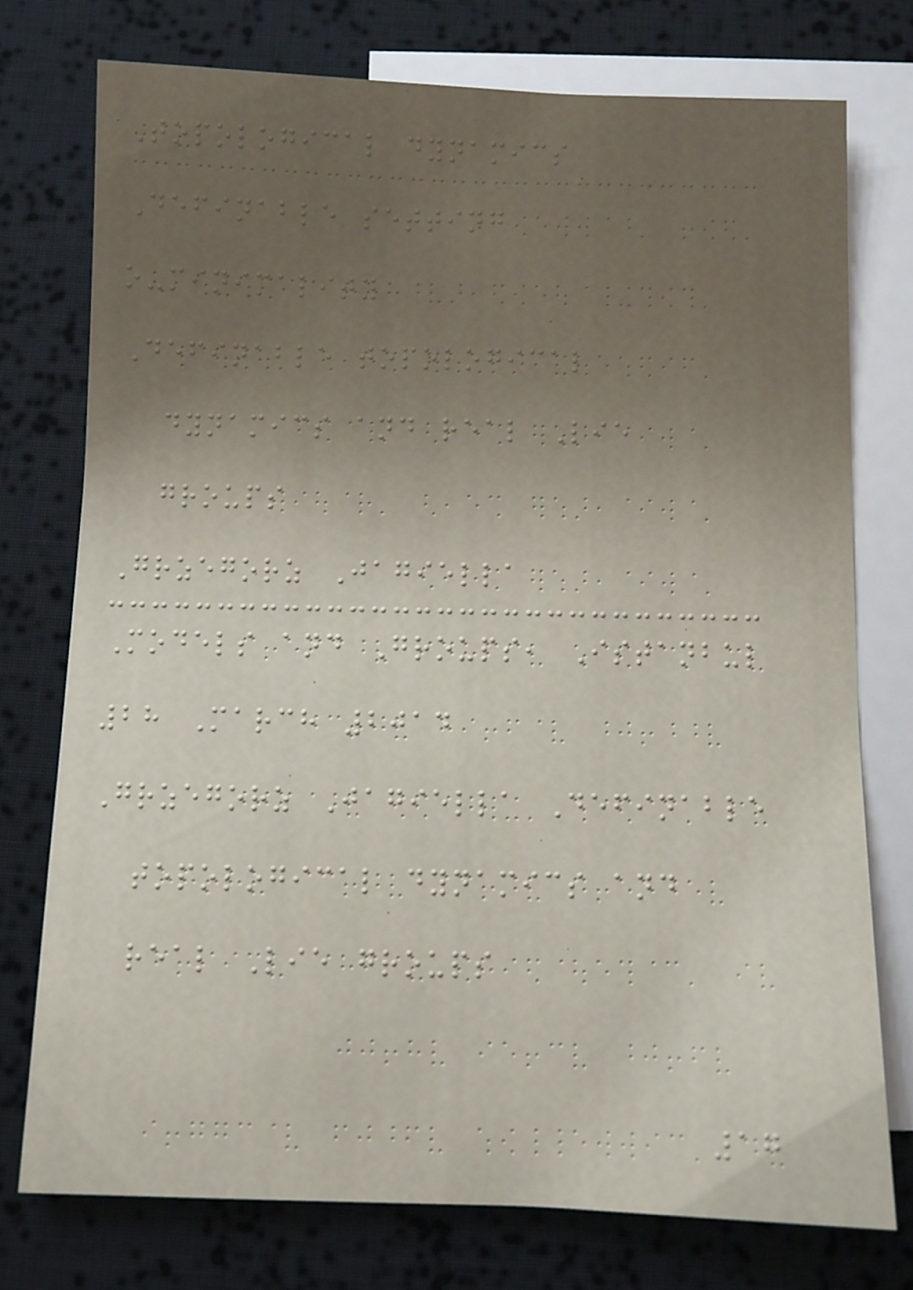Topological dynamics
Definable setting
o-minimality
Definable topological
dynamics and real Lie
groups
Grzegorz Jagiella
Models and Groups, Istanbul
28 March 2014
Grzegorz Jagiella Definable
topological dynamics and
real Lie groups
17
